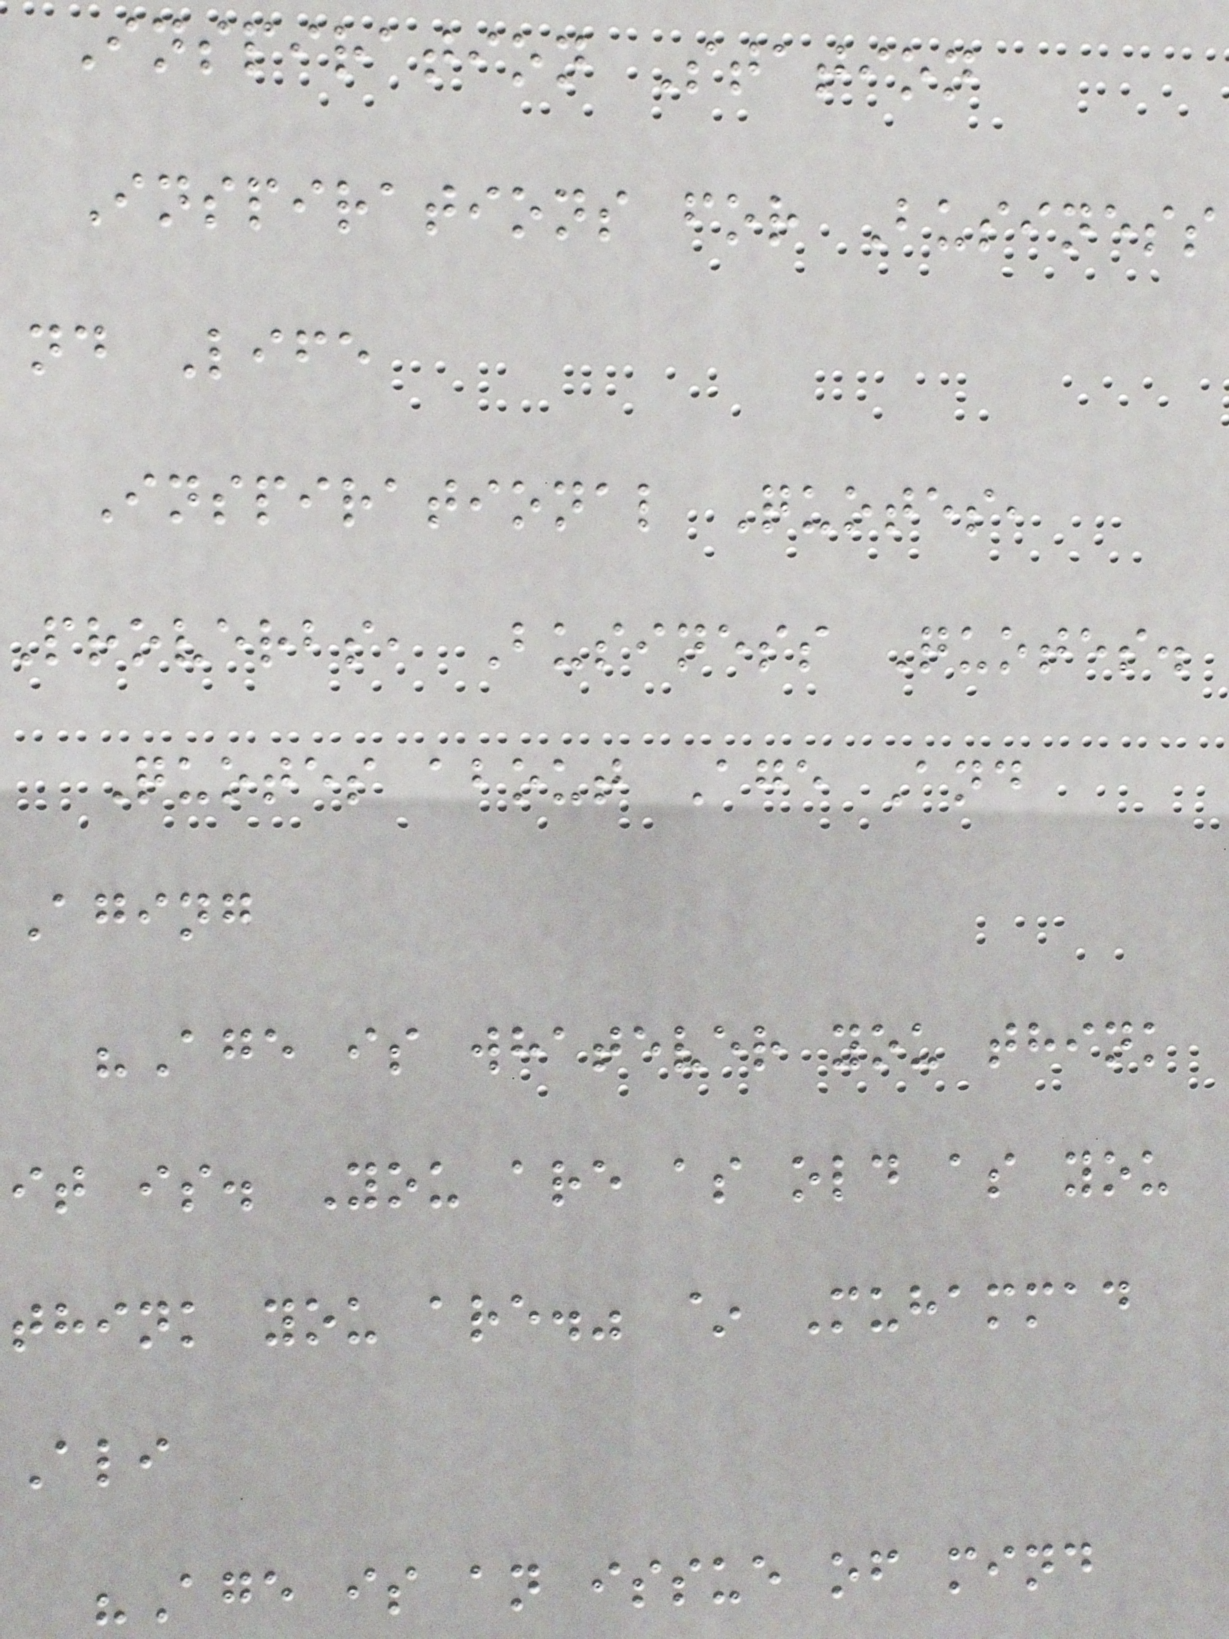Inspiration Station
Inspirations for Business
nd Life
Inspirational Quotes,
proverbs, Business Quotes.
Quotes about Age And
Aging
"Age is whatever you think
it is. You are as old as you
think you are." ~ Muhammad
Ali
"Age is an issue of mind
